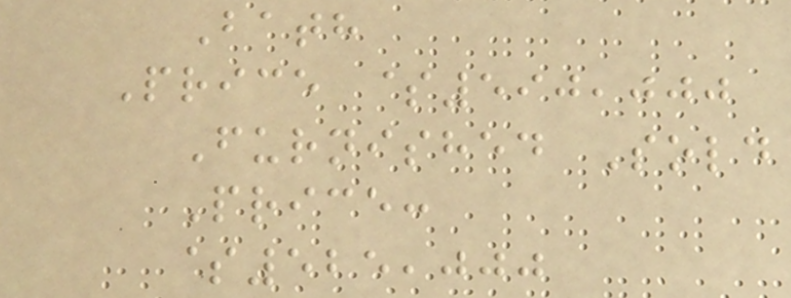Bath
Price $590,000
Furnished Sold
Price:
$525,000
